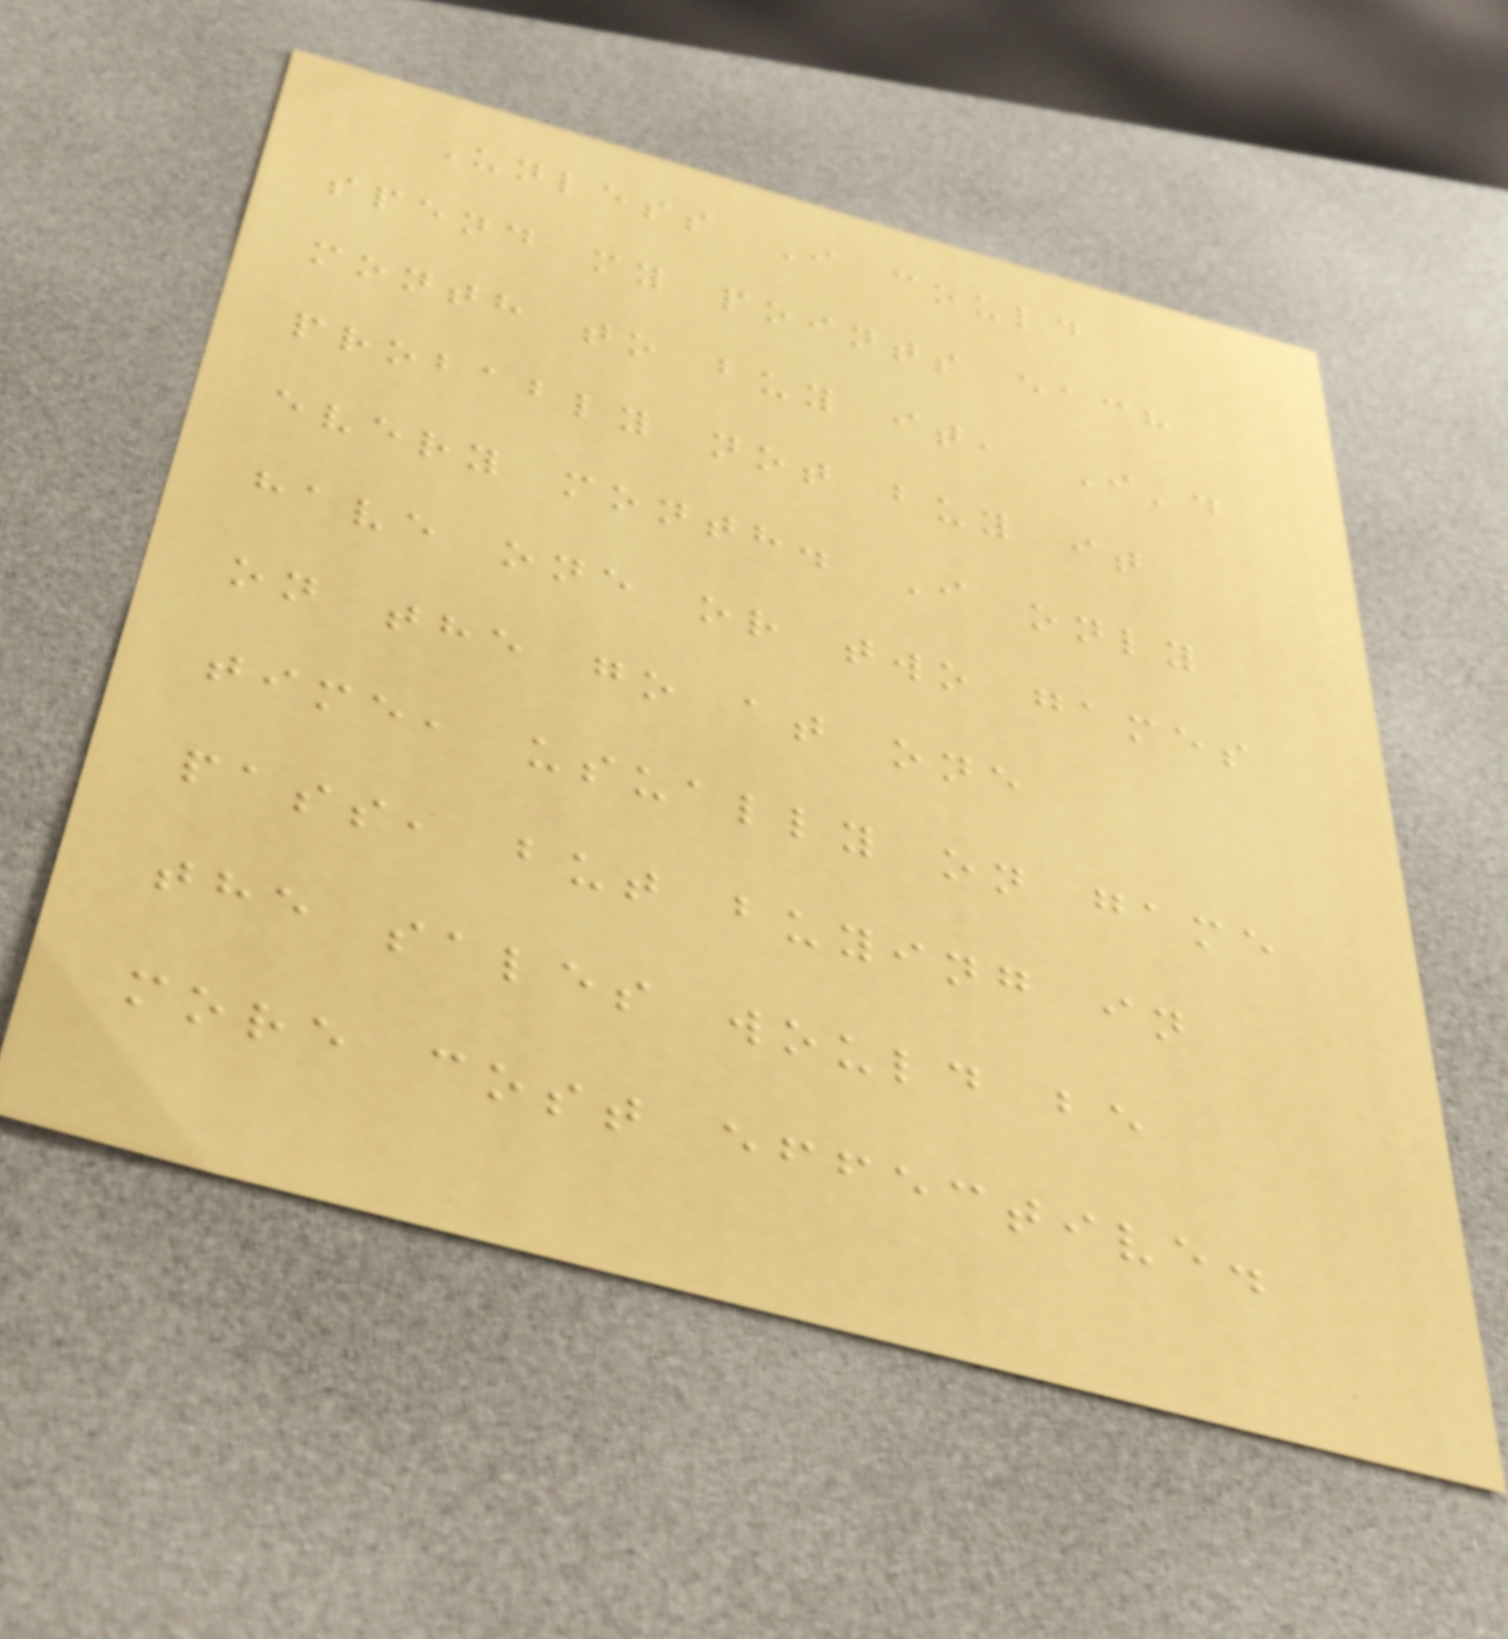Unless I could
spend my points each
month to buy it, I'd
probably not buy it
every month. I only
have one or two games
on the go at one
time, usually on game
pass, but buying in
the sales would be
more cost effective.
